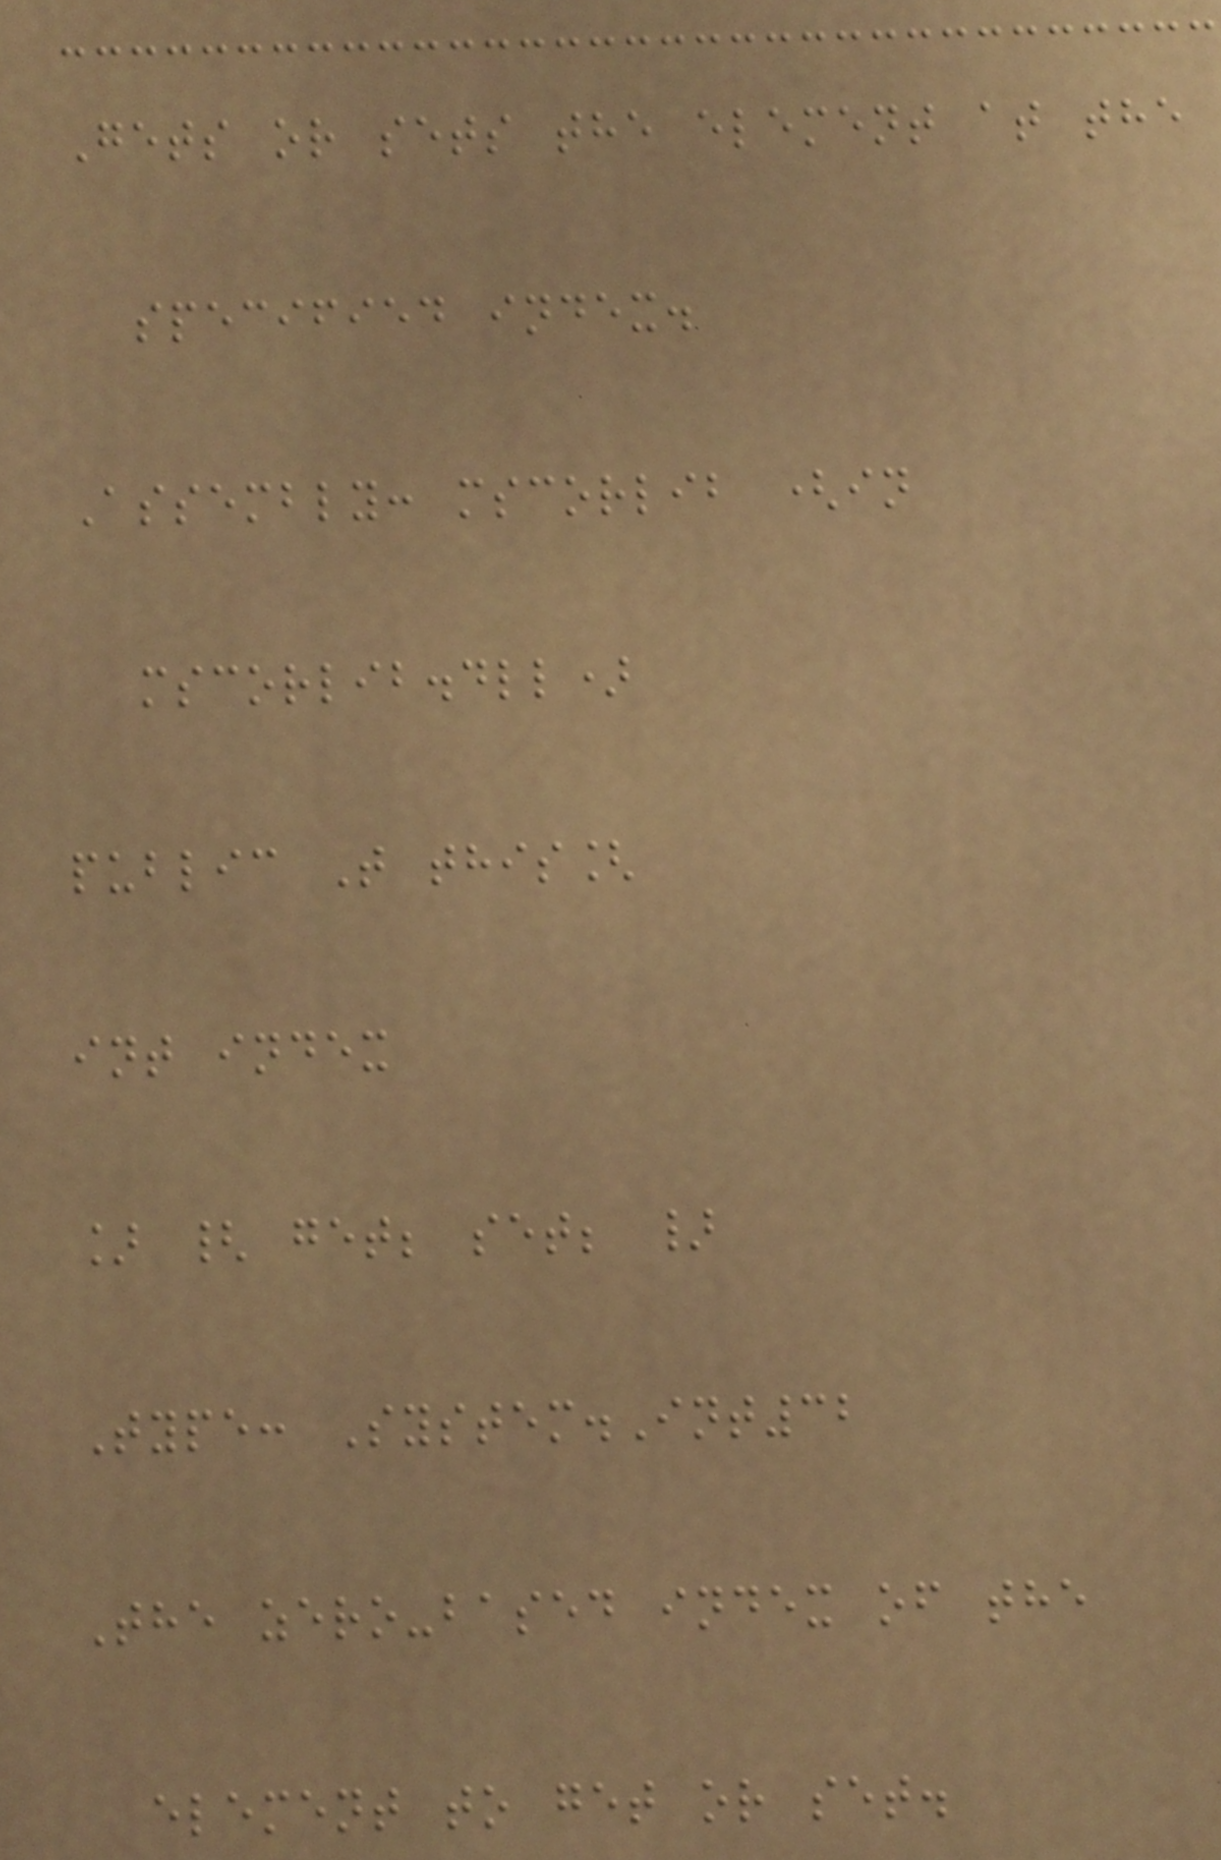Gets or sets the element at the
specified index.
Assembly: mscorlib (in
mscorlib.dll)
public T this[
int index
] { get; set; }
Type: System.Int32
The zero-based index of the
element to get or set.
